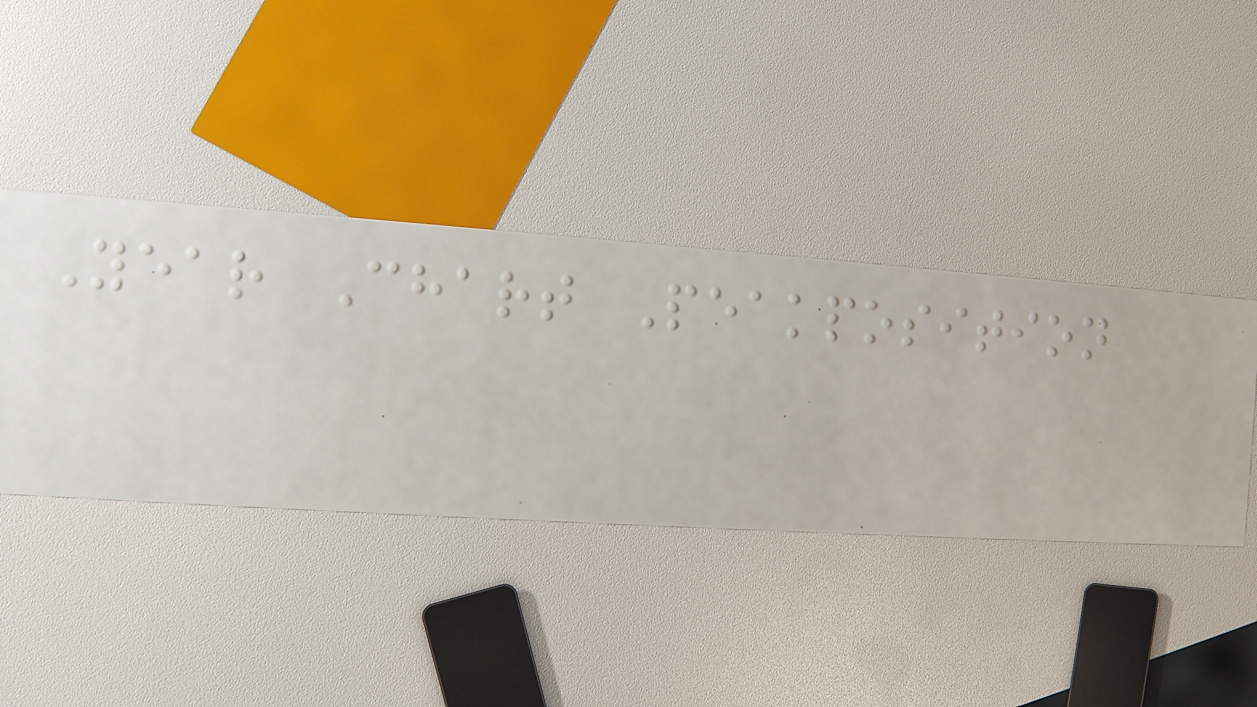Year Chart Peakposition
